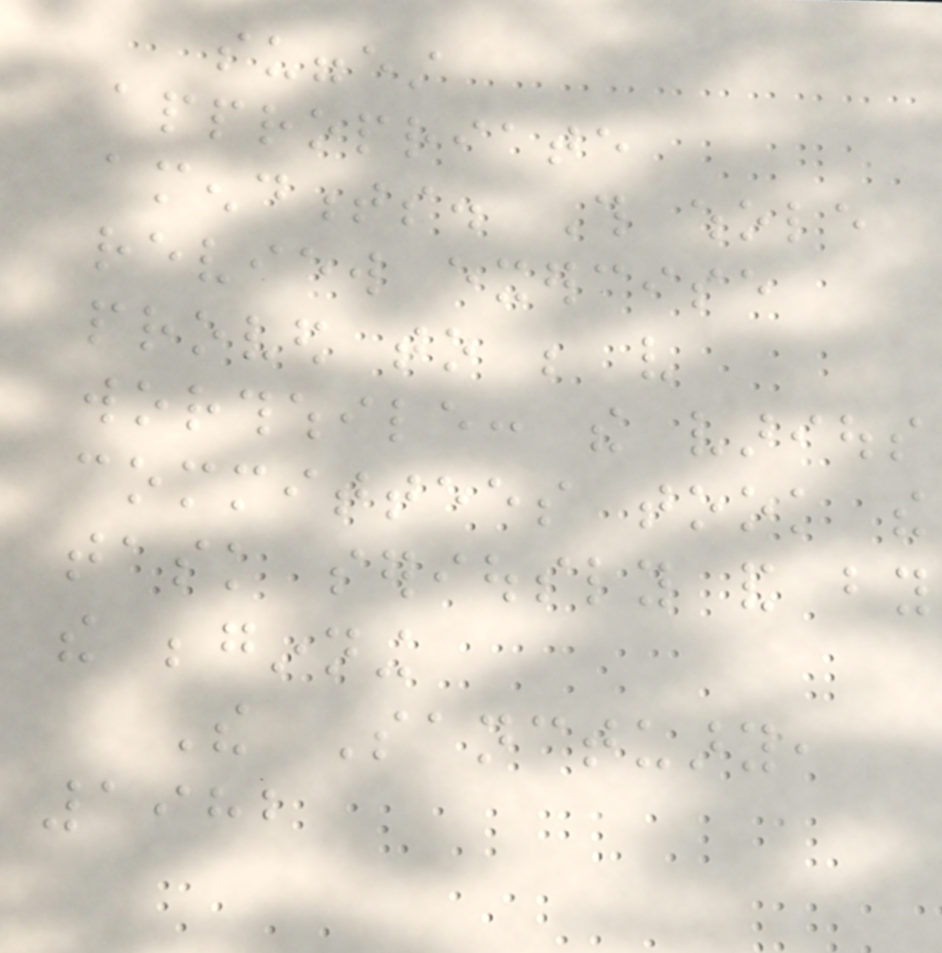suggest
appropriate
amendments. This whole
review exercise
proved to be very
worthwhile: the various
committees took the
task seriously and by
the beginning
The Sanctuary,
1982
